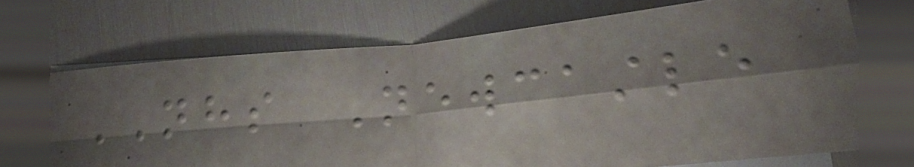NHS Newcastle
